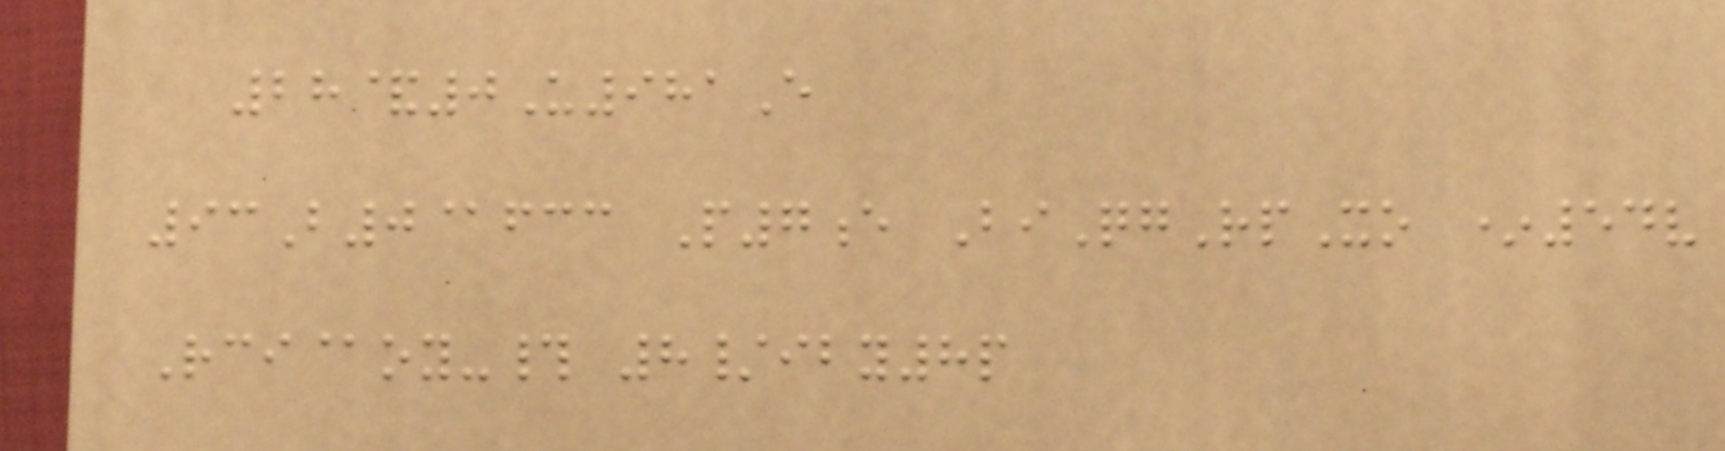28&0U981E
93B0@fcc P7e BiQgRpXo *54v
Rci@oy-# 8/iby8p
